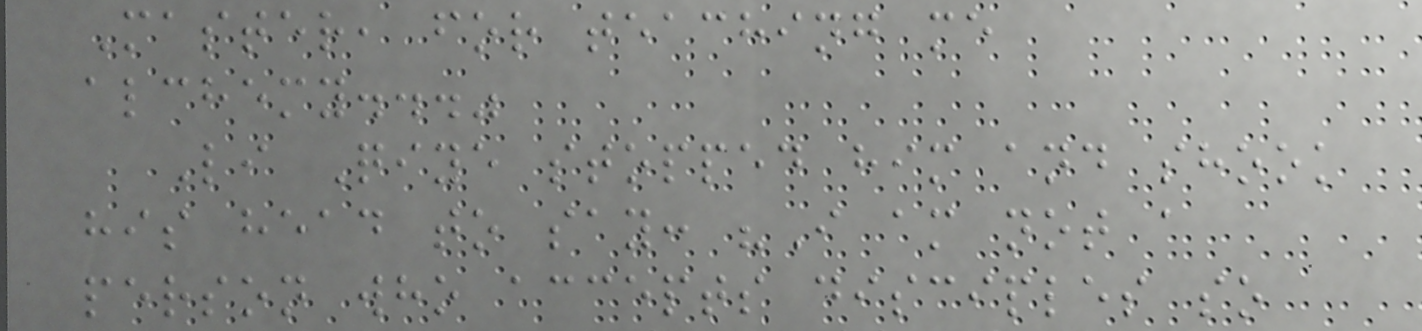Master, for teaching me
alchemy..."
Li Qiye stopped him and shook
his head to say: "I am not a
person who accepts disciples so
